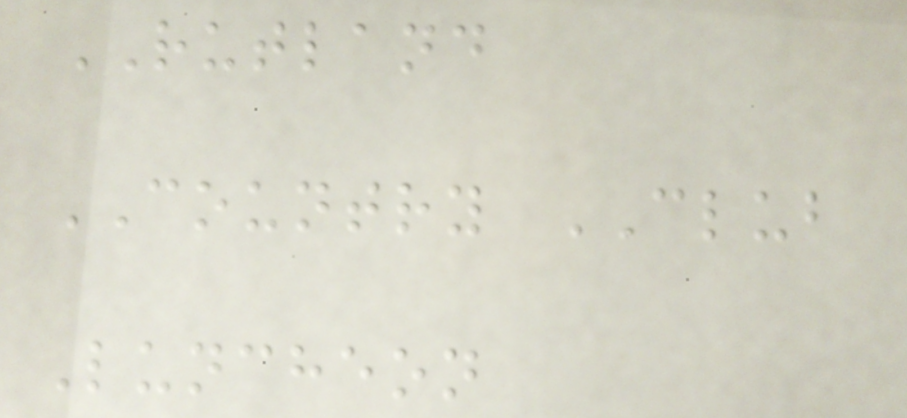RUTLAND
COUNTRY CLUB
Luncheon
